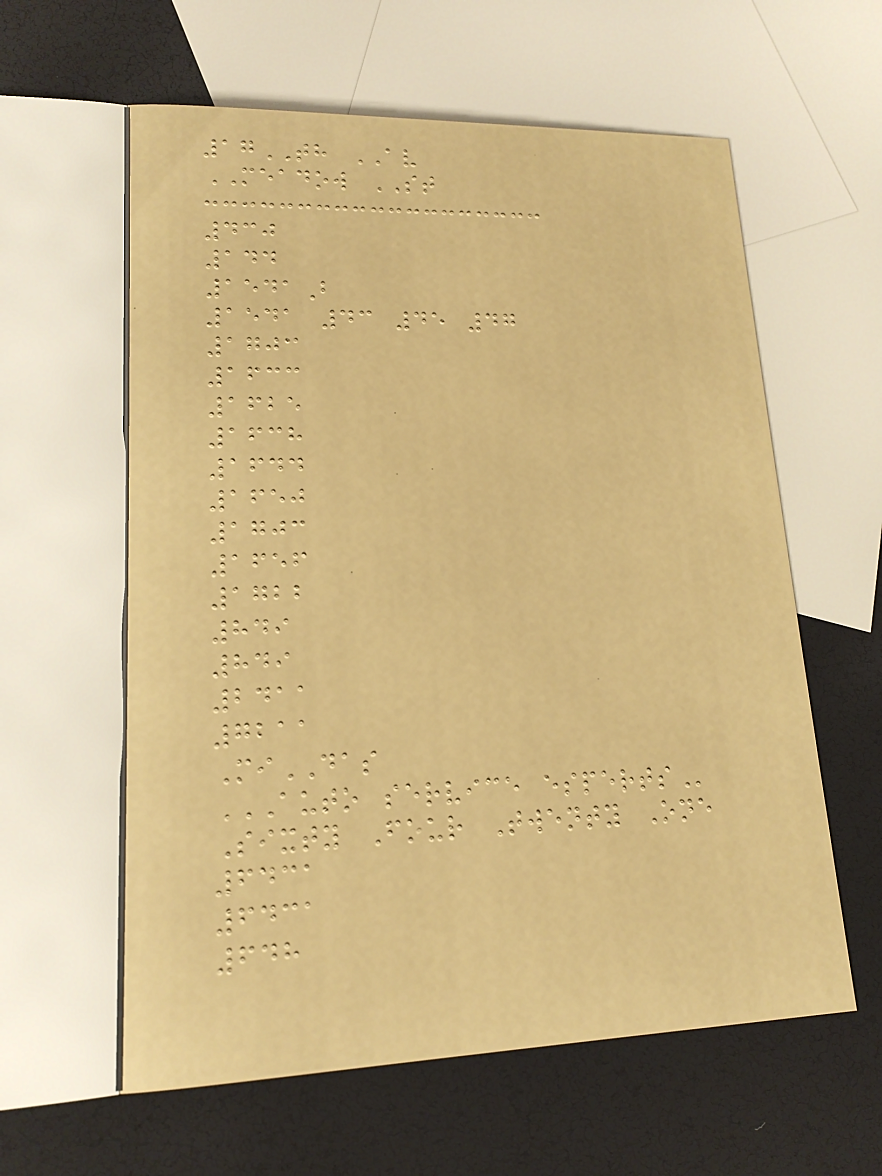17TH AV
MEADOW ST
430
144
1541B
1541 43 45 47
1703
1633
1625
1638
1644
1650
1703
1656
1722
849
849
2411
7211
MiDAS
AUTO SERVICE ESPERTS
Sixty Four Twenty One
6431
6431
648
